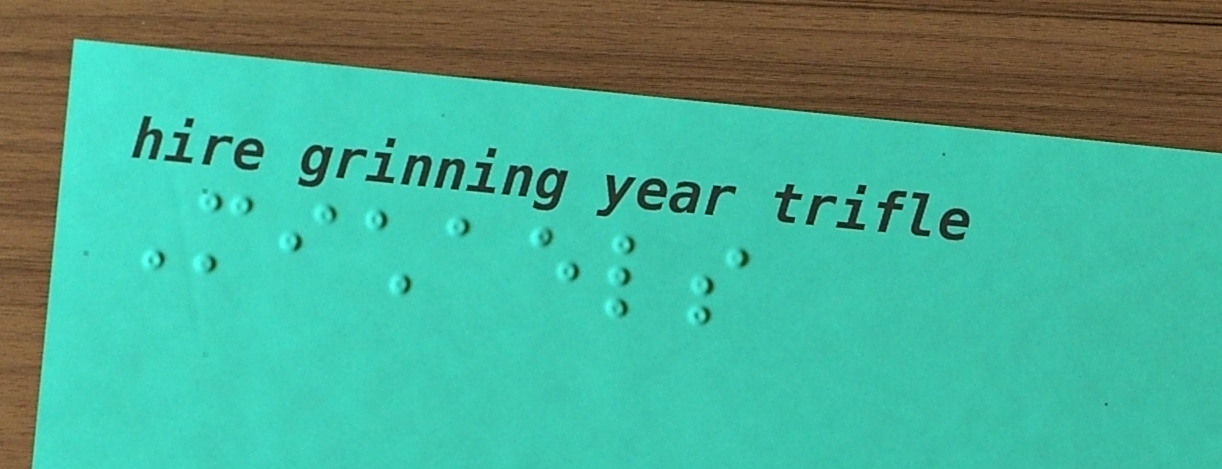Michaels
